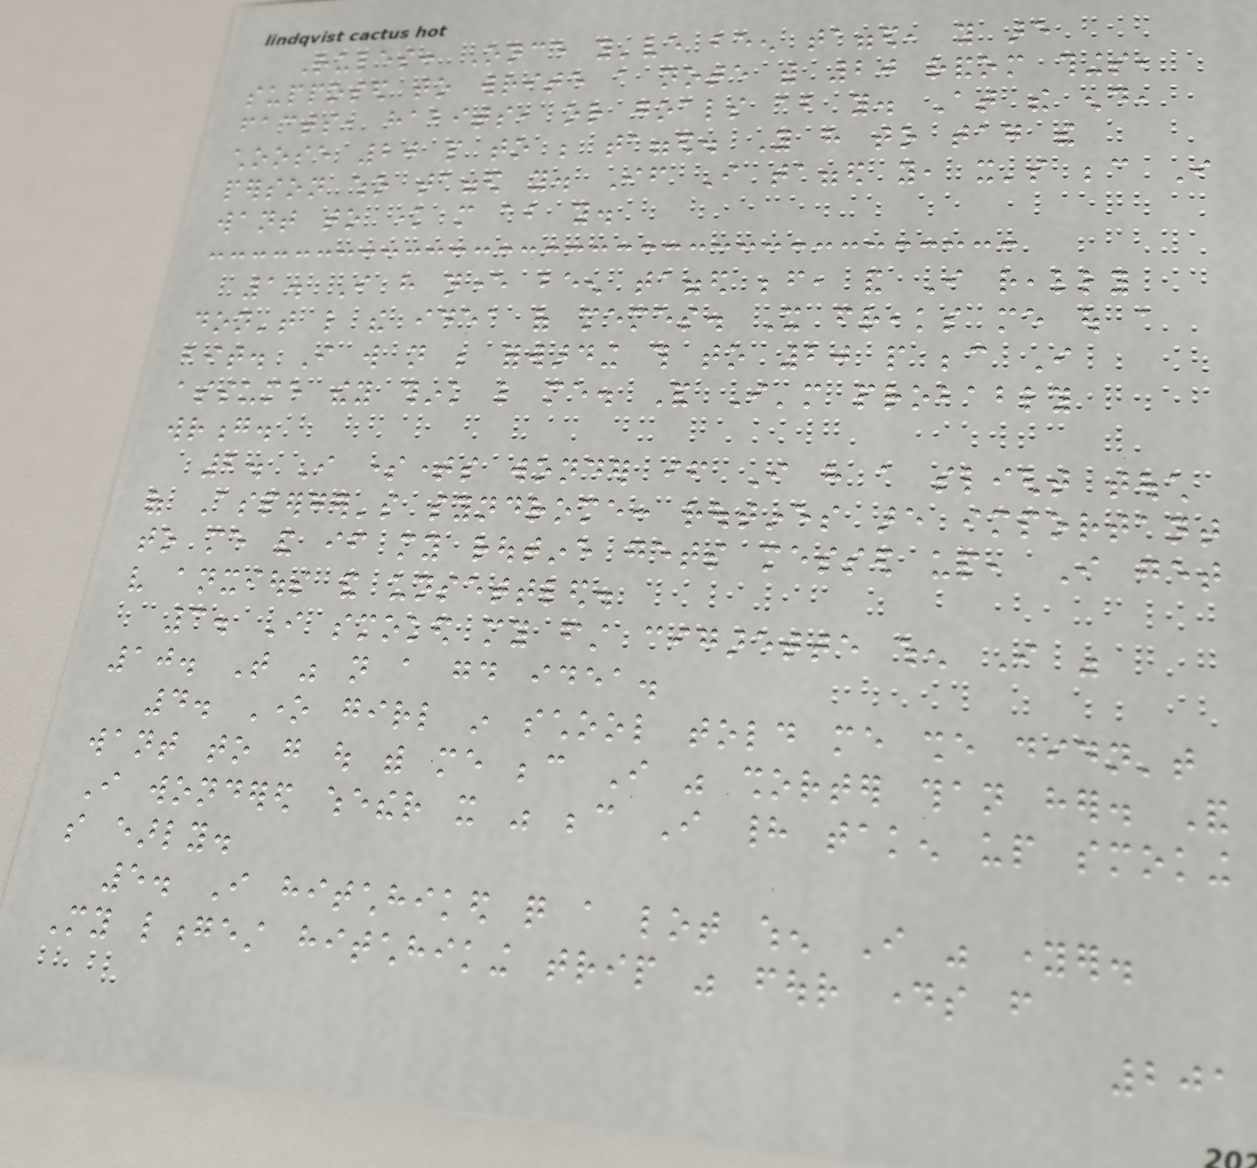Rules: Once you've been tagged, you are
supposed to write a note with 20 random things,
facts, habits, or goals about you. At the end,
choose 20 people to be tagged. You have to tag the
person who tagged you. If I tagged you, it's because I
want to know more about you.
1. I have never been tagged before, and I really
don't like the idea of memes. It freaks me out a
bit. I will not be forwarding this to 20 people because I
assume they think like me. And I'm probably
wrong.
2. I sometimes wonder if I have a slight touch
of Asperger's syndrome: routines are important
to me and if my routine gets messed up, I get
very anxious and unsettled.
3. I smoked my first cigarette when I was
10. That was not a good idea.
4. One girl in school told me she didn't
want to go out with me because I was shorter than her. And
I wondered whether it was because I had taken up smoking
so early.
5. I hitchhiked quite a lot when I was younger.
My longest hitchhiking trip was four days from
201
